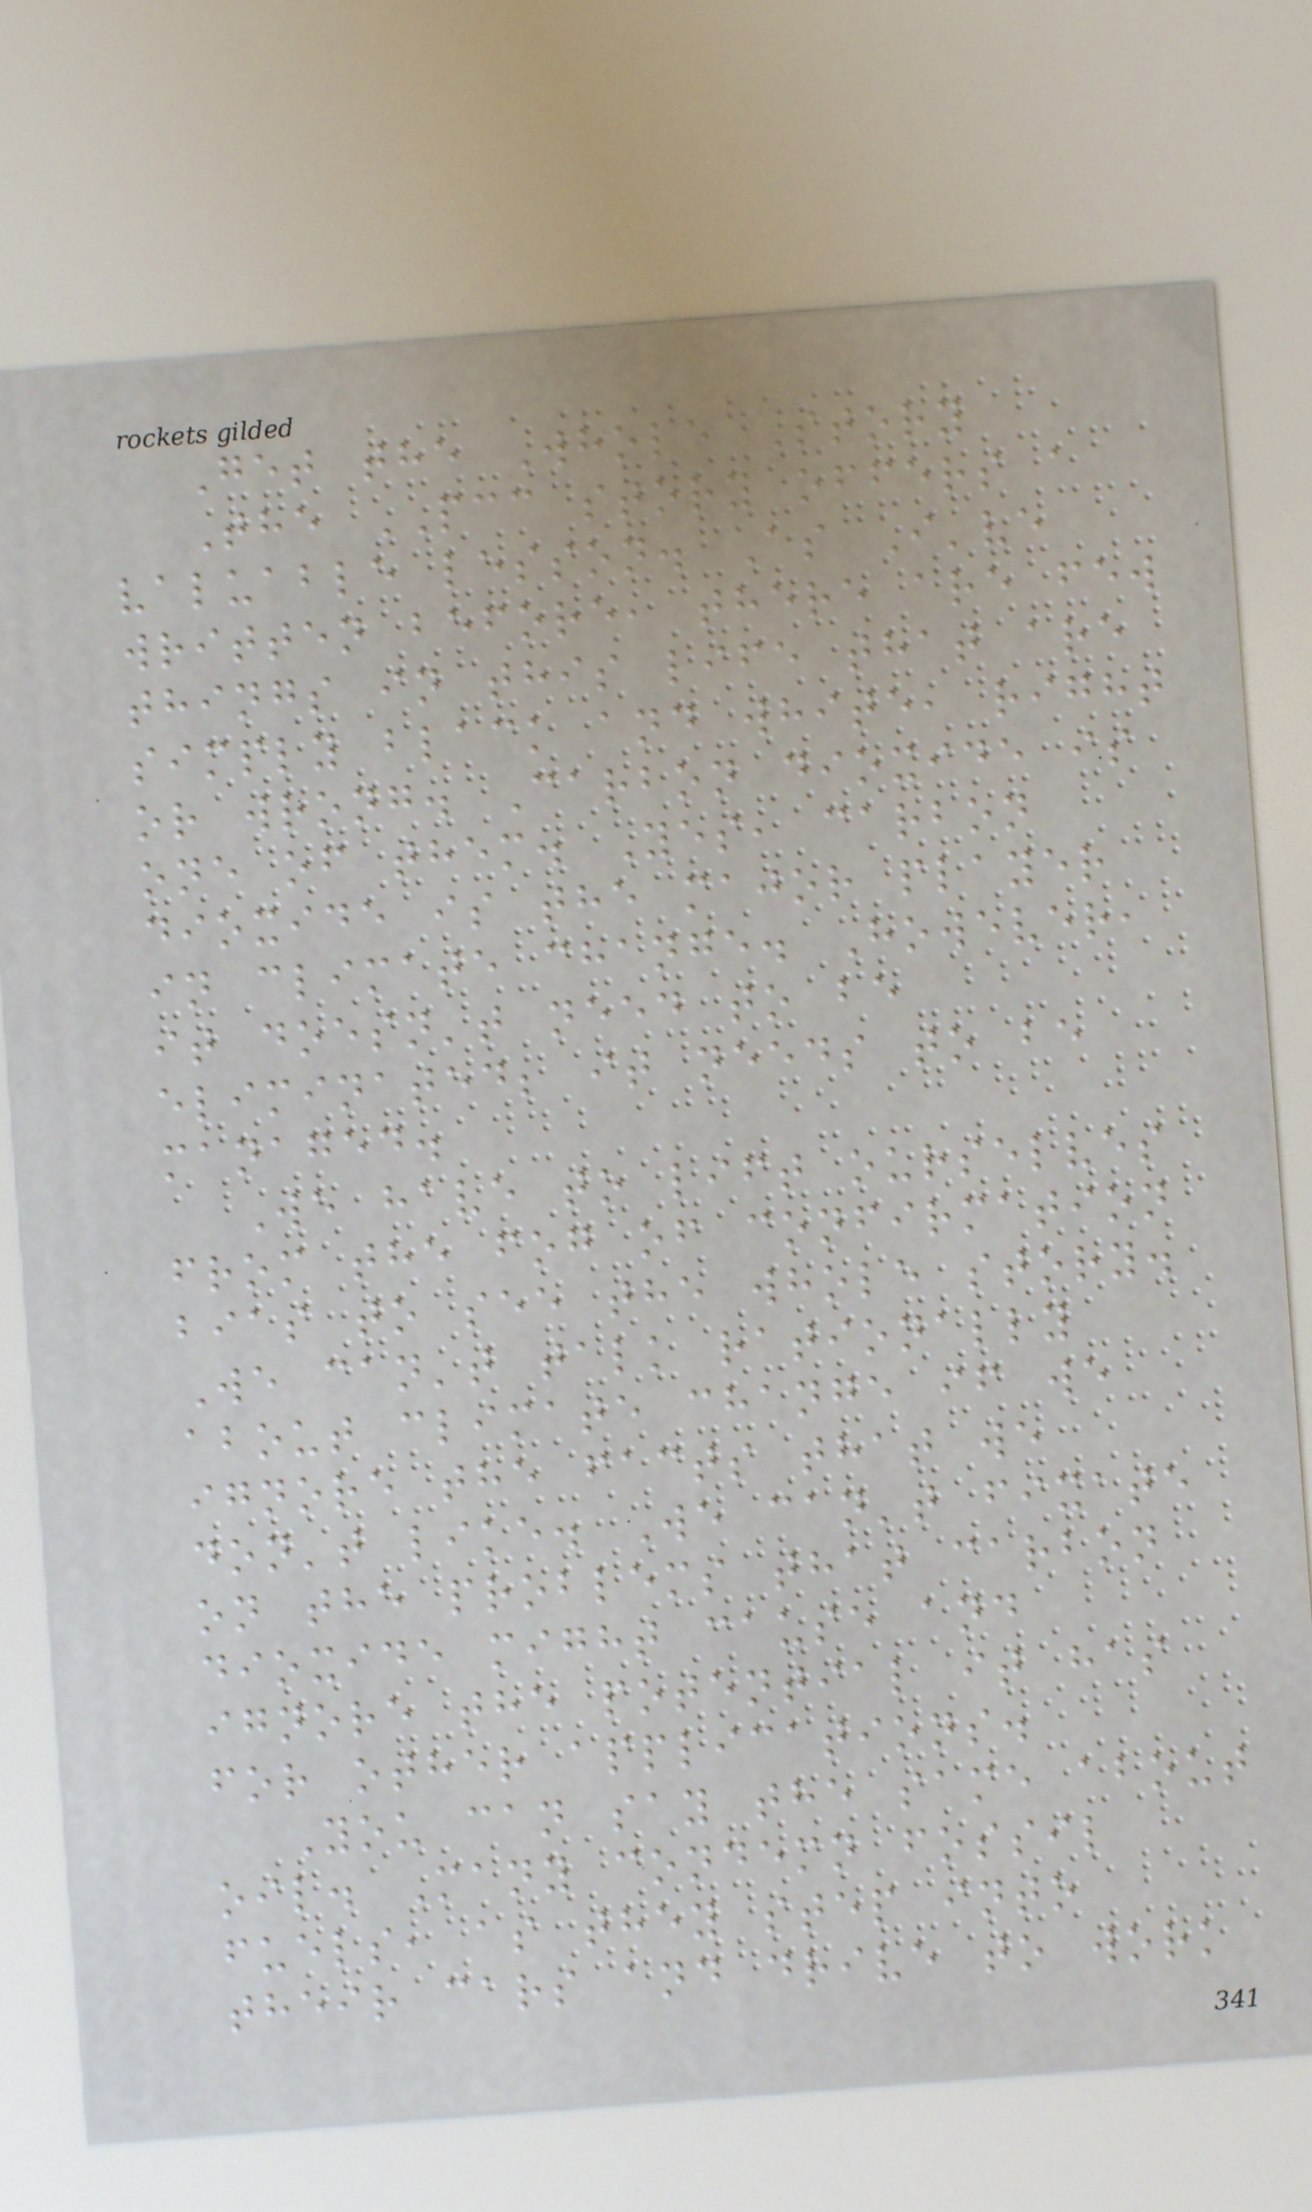Get the Whole Story
The PCC story offers a
valuable lesson. As I've
written before, there are few
things in this life that are
simply black and white, right
or wrong. Carbon dioxide is
one of them. Yes, carbon
dioxide is the major player
in climate change. However,
it doesn't need to be
eliminated; it needs to be
managed.
We have to lift ourselves
from the fog of confirmation
bias to see the whole story.
We can't talk rationally
about climate change if we
ignore the facts that we
don't like. We can't fixate
on the problems that carbon
dioxide might cause and
ignore the potential it has
for other applications.
You can say the same about
oil. Many condemn fossil
fuels, as they step into
their cars and drive to work
